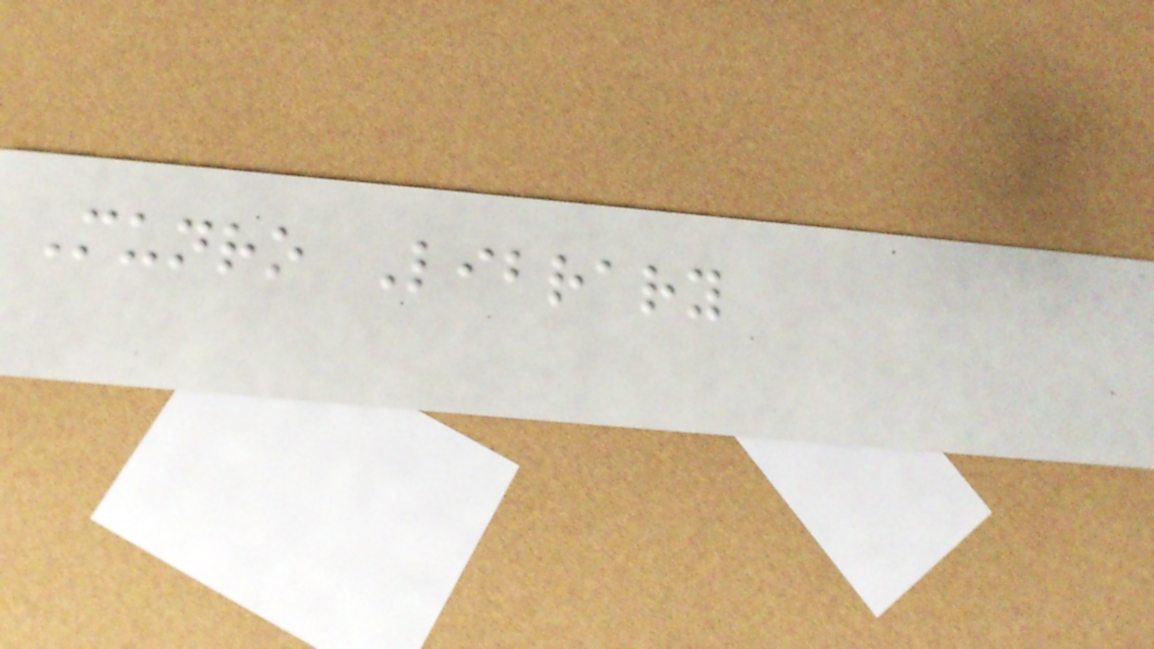Munro Library
